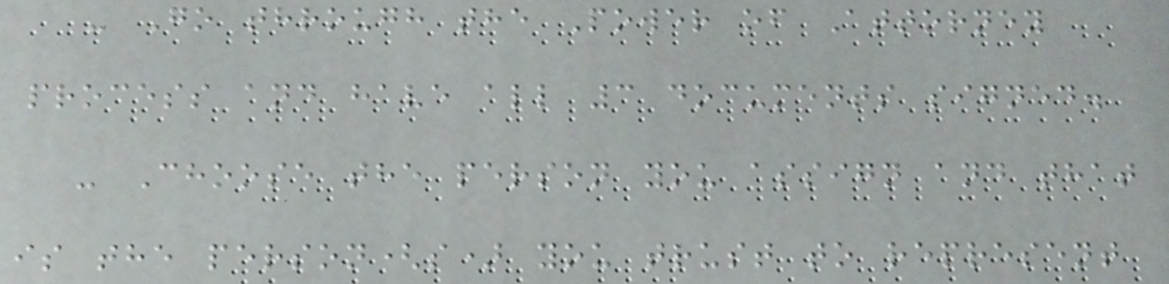- Go through the Power of Attorney
process and have all 3 documents signed.
- Choose the person you assign and that
is the person(s) you trust to represent
